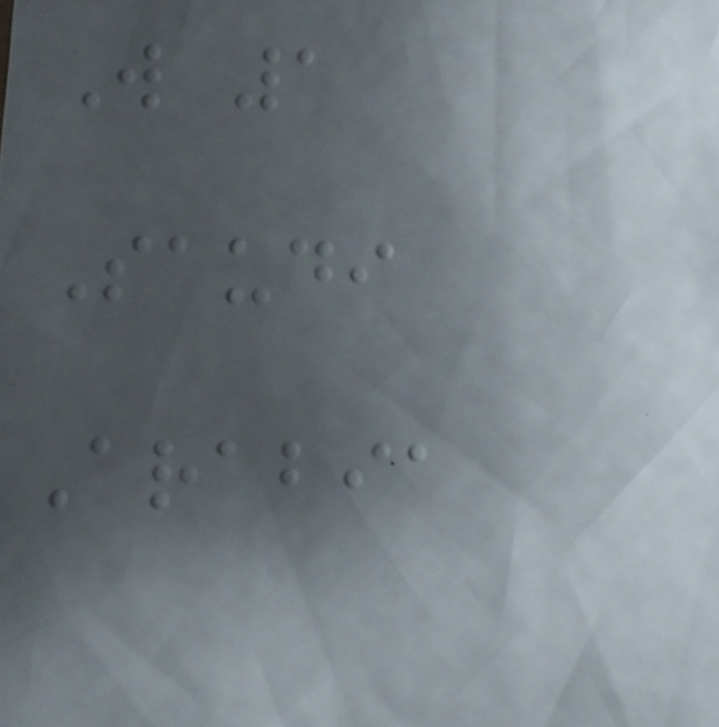W 1
Saudi
Arabia
